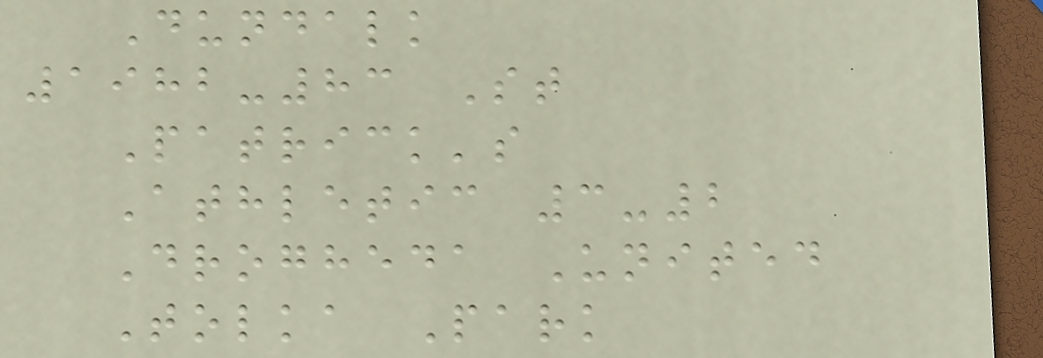Dundalk
1982-83 St
Patrick's
Athletic 3-2
Drogheda United
Tolka Park
